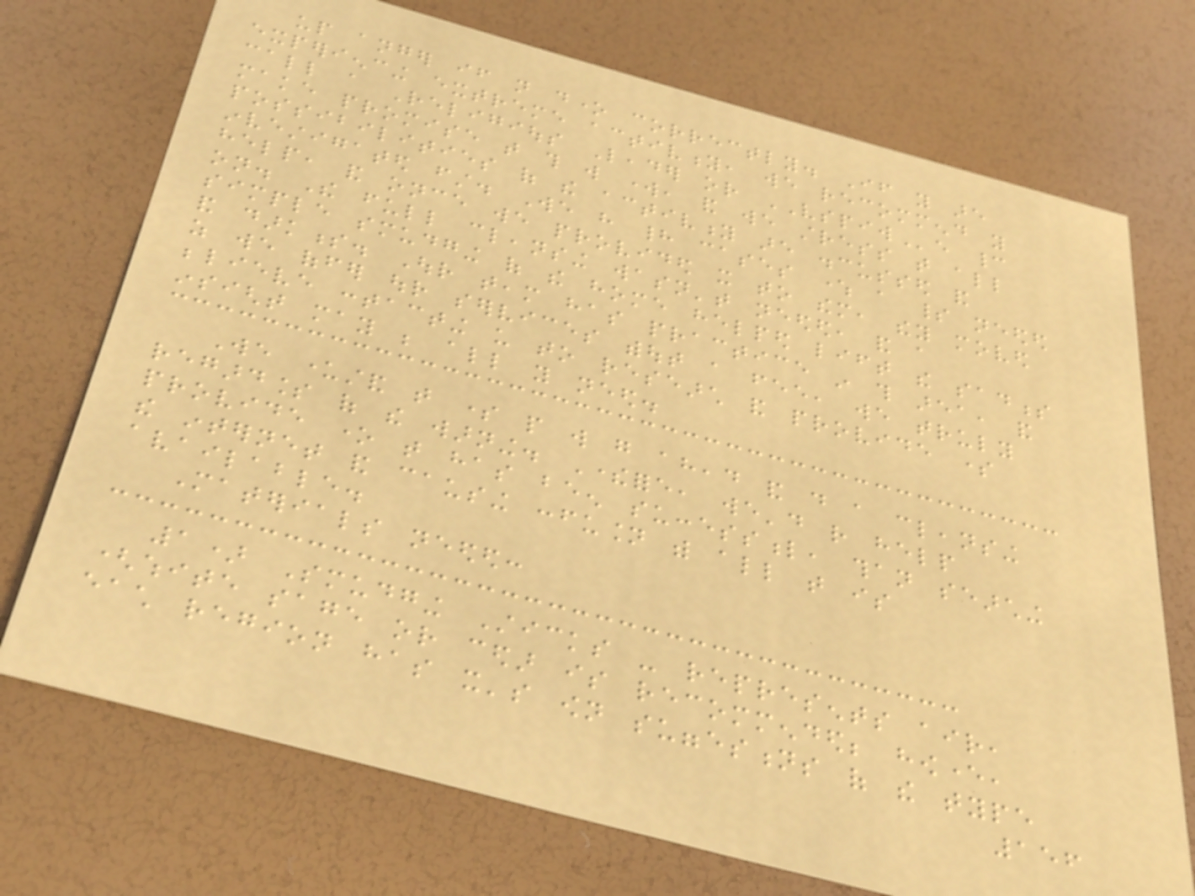up anger if not done correctly. If you are
experiencing extreme activity, we recommend you
call a Religious Leader or VSPIWe cannot
make promise that this will work, and we stress that all
possibilities of the activity are discussed and
investigated first. We have had cases where a spirit needed
help, and once we provided it to them, they moved
on. The full cleansing wasn't needed, and a
simple smudging of the home helped lift the sadness
and darkness. Our team has practice in this area, and
as we offer our services without a fee, we truly
believe contacting us to research and provide some
insight may be all you need.
We understand that some people will go ahead and do a cleansing
regardless of the warning. Therefore, we'd rather help
provide one that has been successful, than searching
the internet and causing confusion with all that is
available.
Materials needed:
1) Smudging Sticks - represents air,
(white sage or cedar is recommended; however,
each region has it's own suggestions of the type
156
